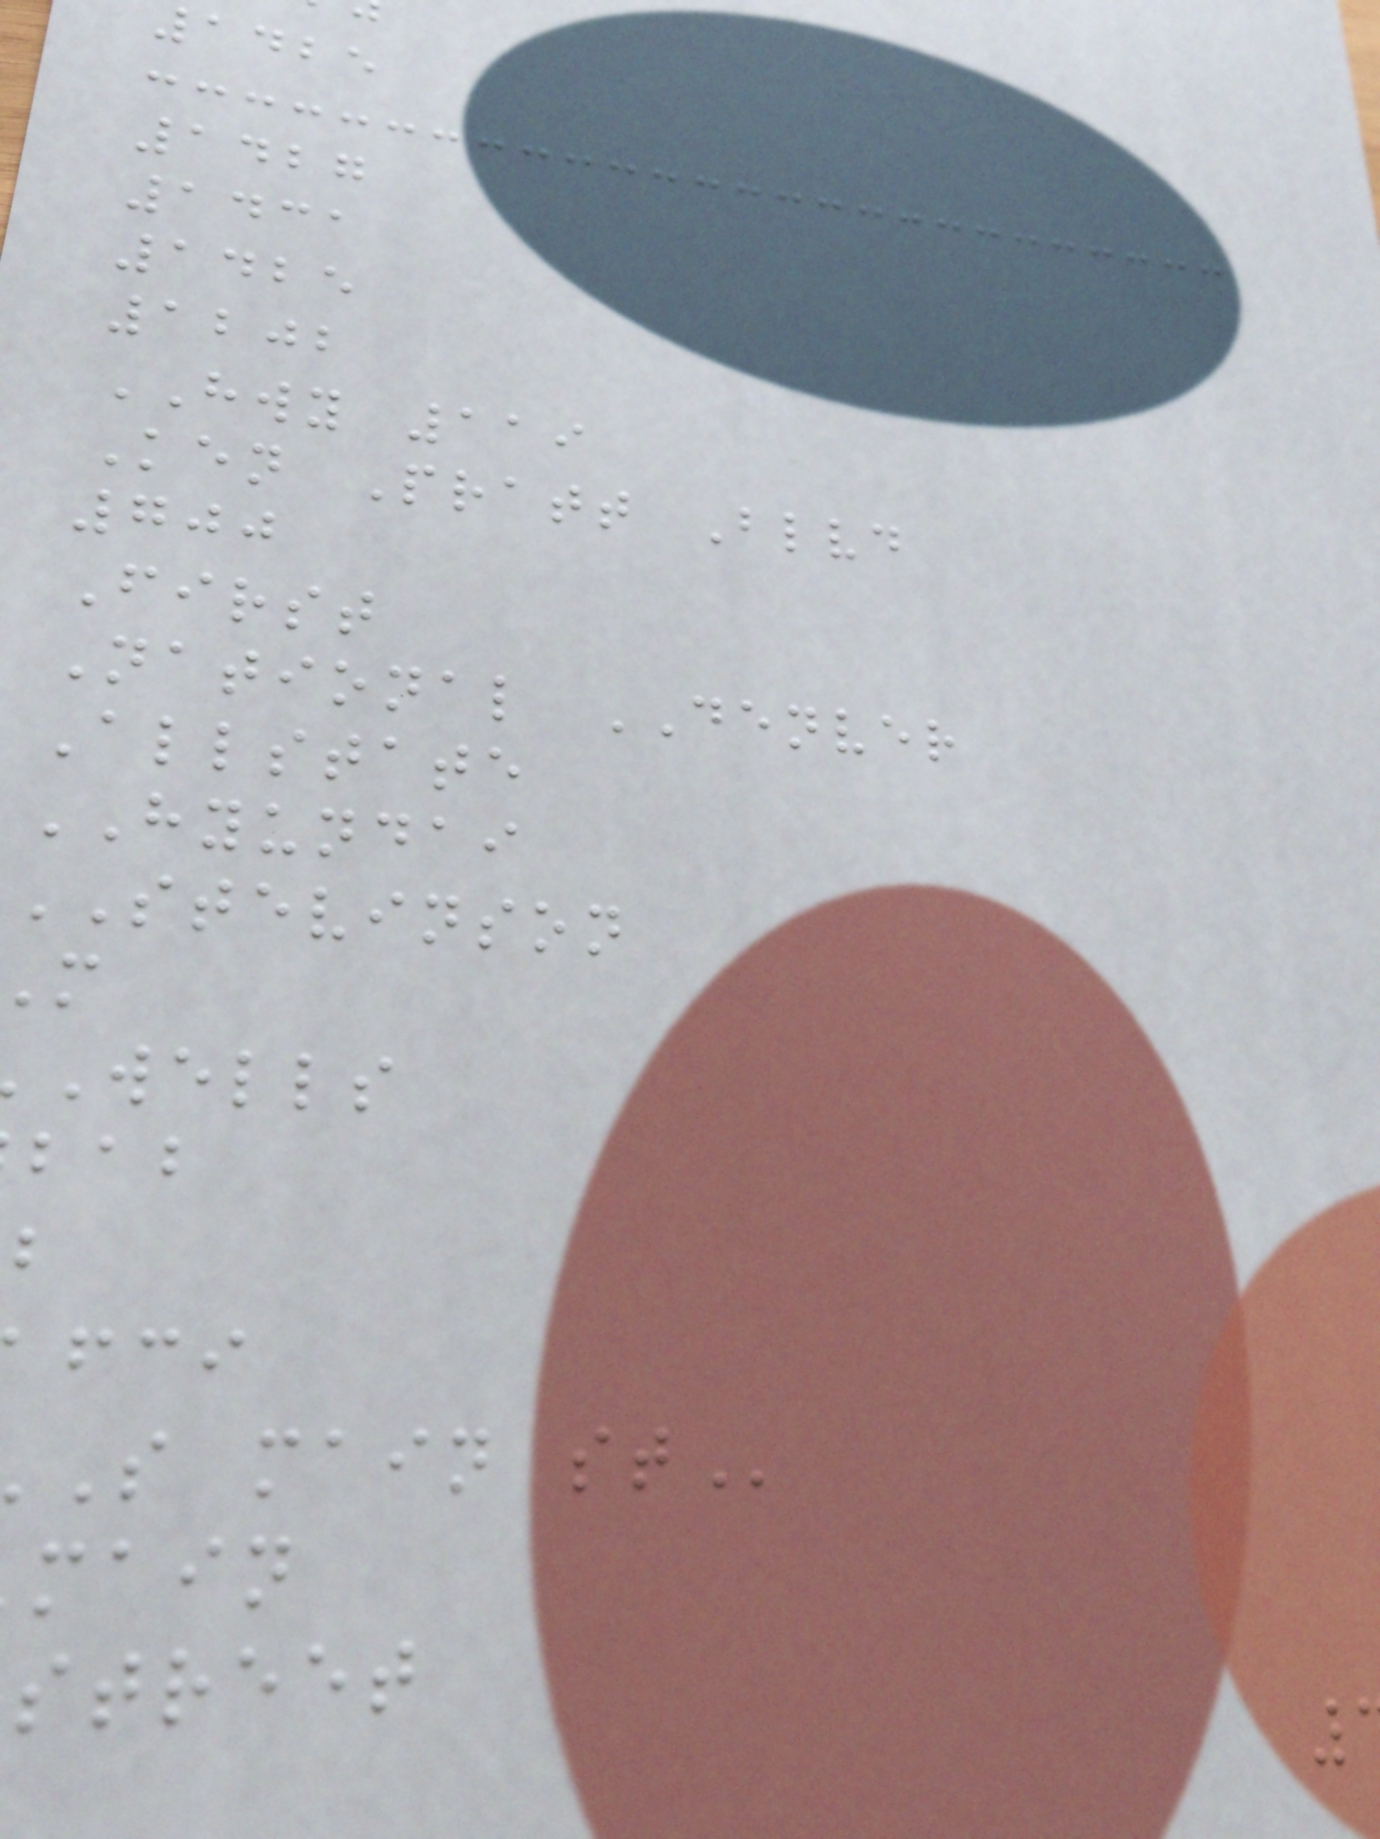1425
1427
1431
1425
1202
HWY 119
Ken Pratt Blvd
700
First
National DENVER
Allstate
HYUNDAI
STEVINSON
wells
S main
main
street
